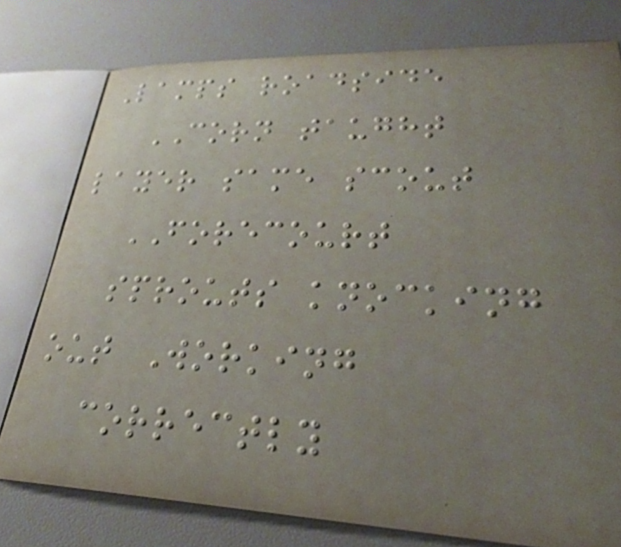Lamps roadside
CORN taught
layer same scout
FORECOURT
sprouts knocking
out Working
correctly
